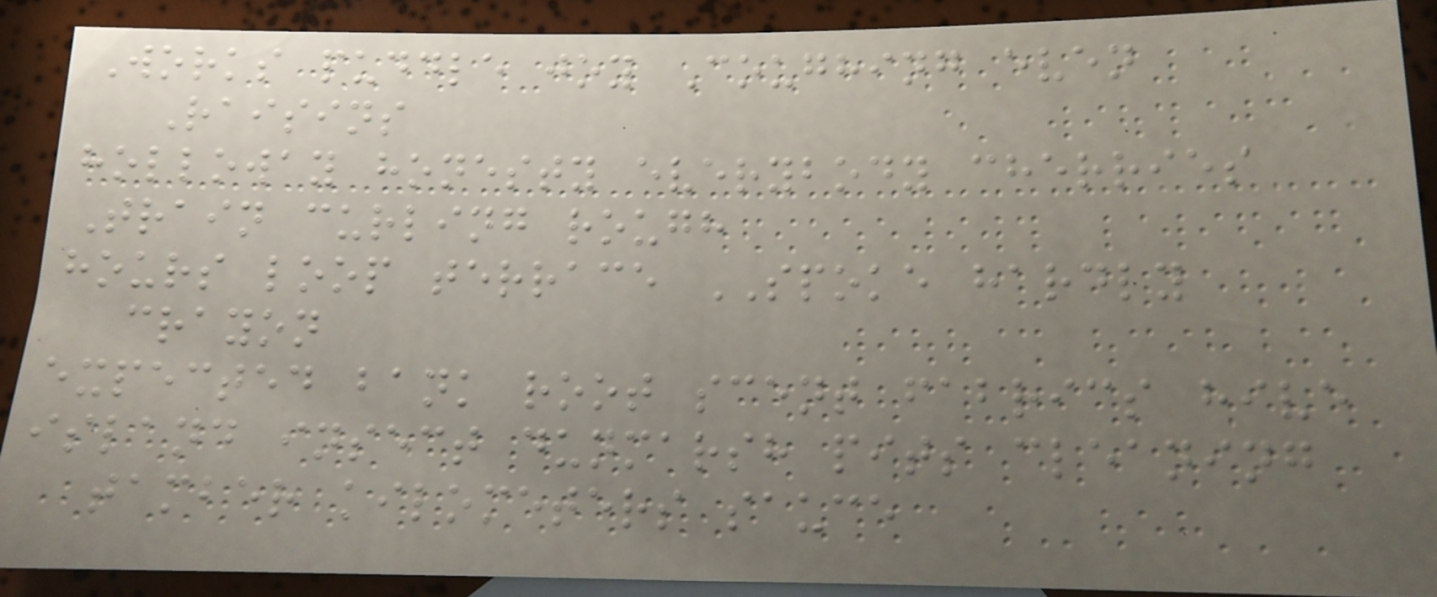Works puddle joy Coughing even
Raisins
holloway honesty everybody cherries
Train curling rough
hours loop terrace SPOKE hardly
crayon
expected bank root scent fabrics hive
island insect dunmarsh pits cleaning
tamber kilometers sauce
